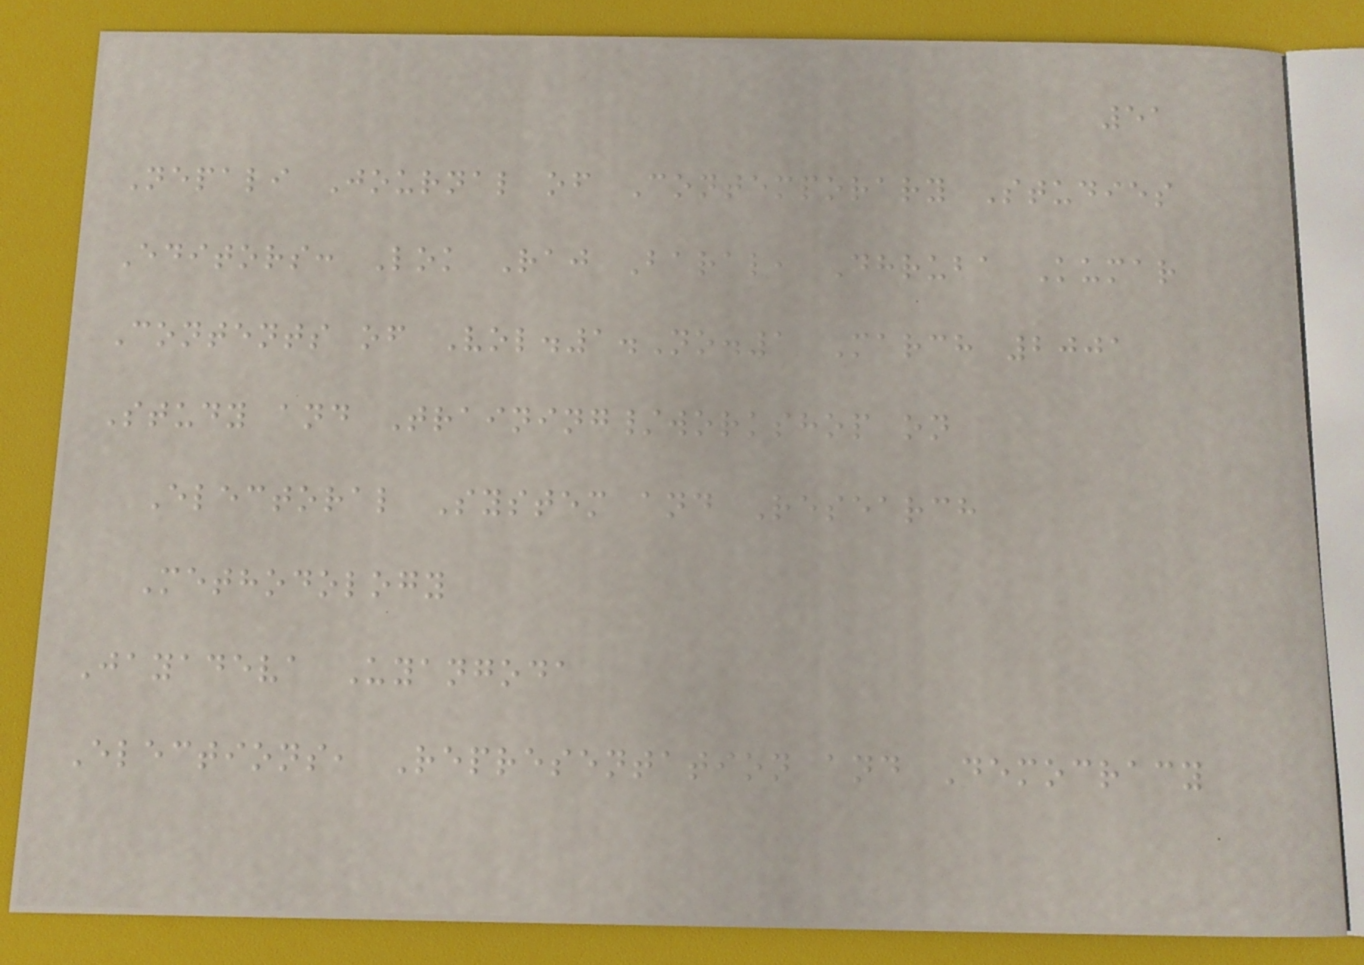51
Nepali Journal of Contemporary Studies
Editors: Lok Raj Baral, Dhruba Kumar
Contents of Vol.1.No.1 March 2001
Study and Training/workshop on
Electoral System and Research
Methodology
Jayadeva Uyangoda
Elections, Representation and Democracy
